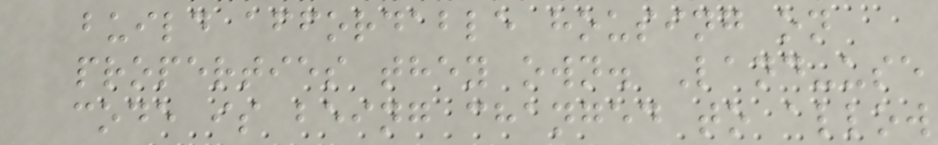build affordable housing on
properties they own. Land-use
code is being changed to allow
